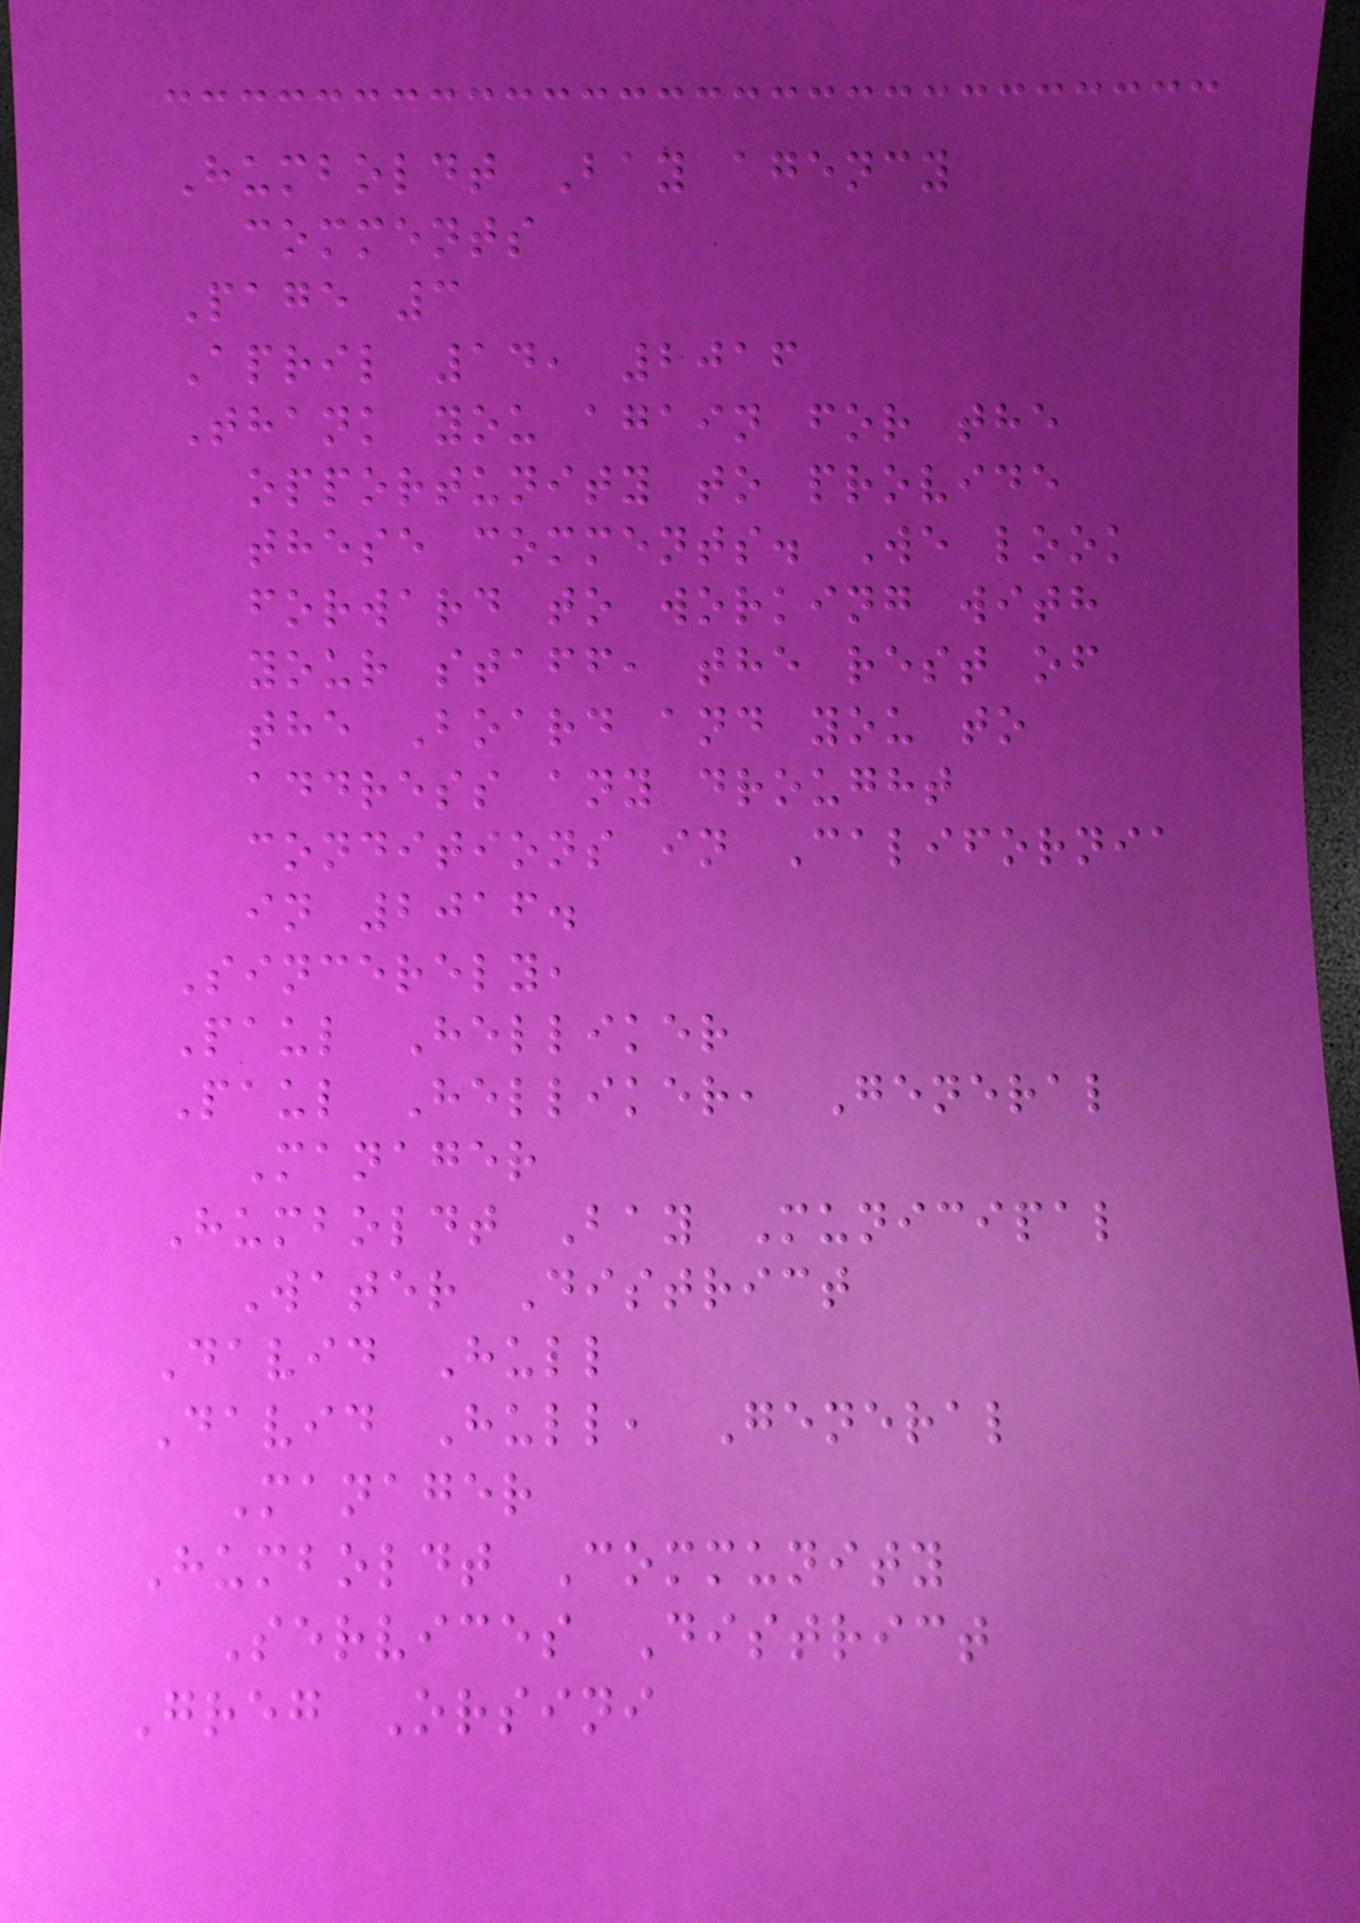Humboldt Bay agency
comments
Page 3
April 14, 2016
Thank you again for the
opportunity to provide
these comments. We look
forward to working with
your staff, the rest of
the Board and you to
address any drought
conditions in California
in 2016.
Sincerely,
Paul Helliker
Paul Helliker, General
Manager
Humboldt Bay Municipal
Water District
David Hull
David Hull, General
Manager
Humboldt Community
Services District
Greg Orsini
